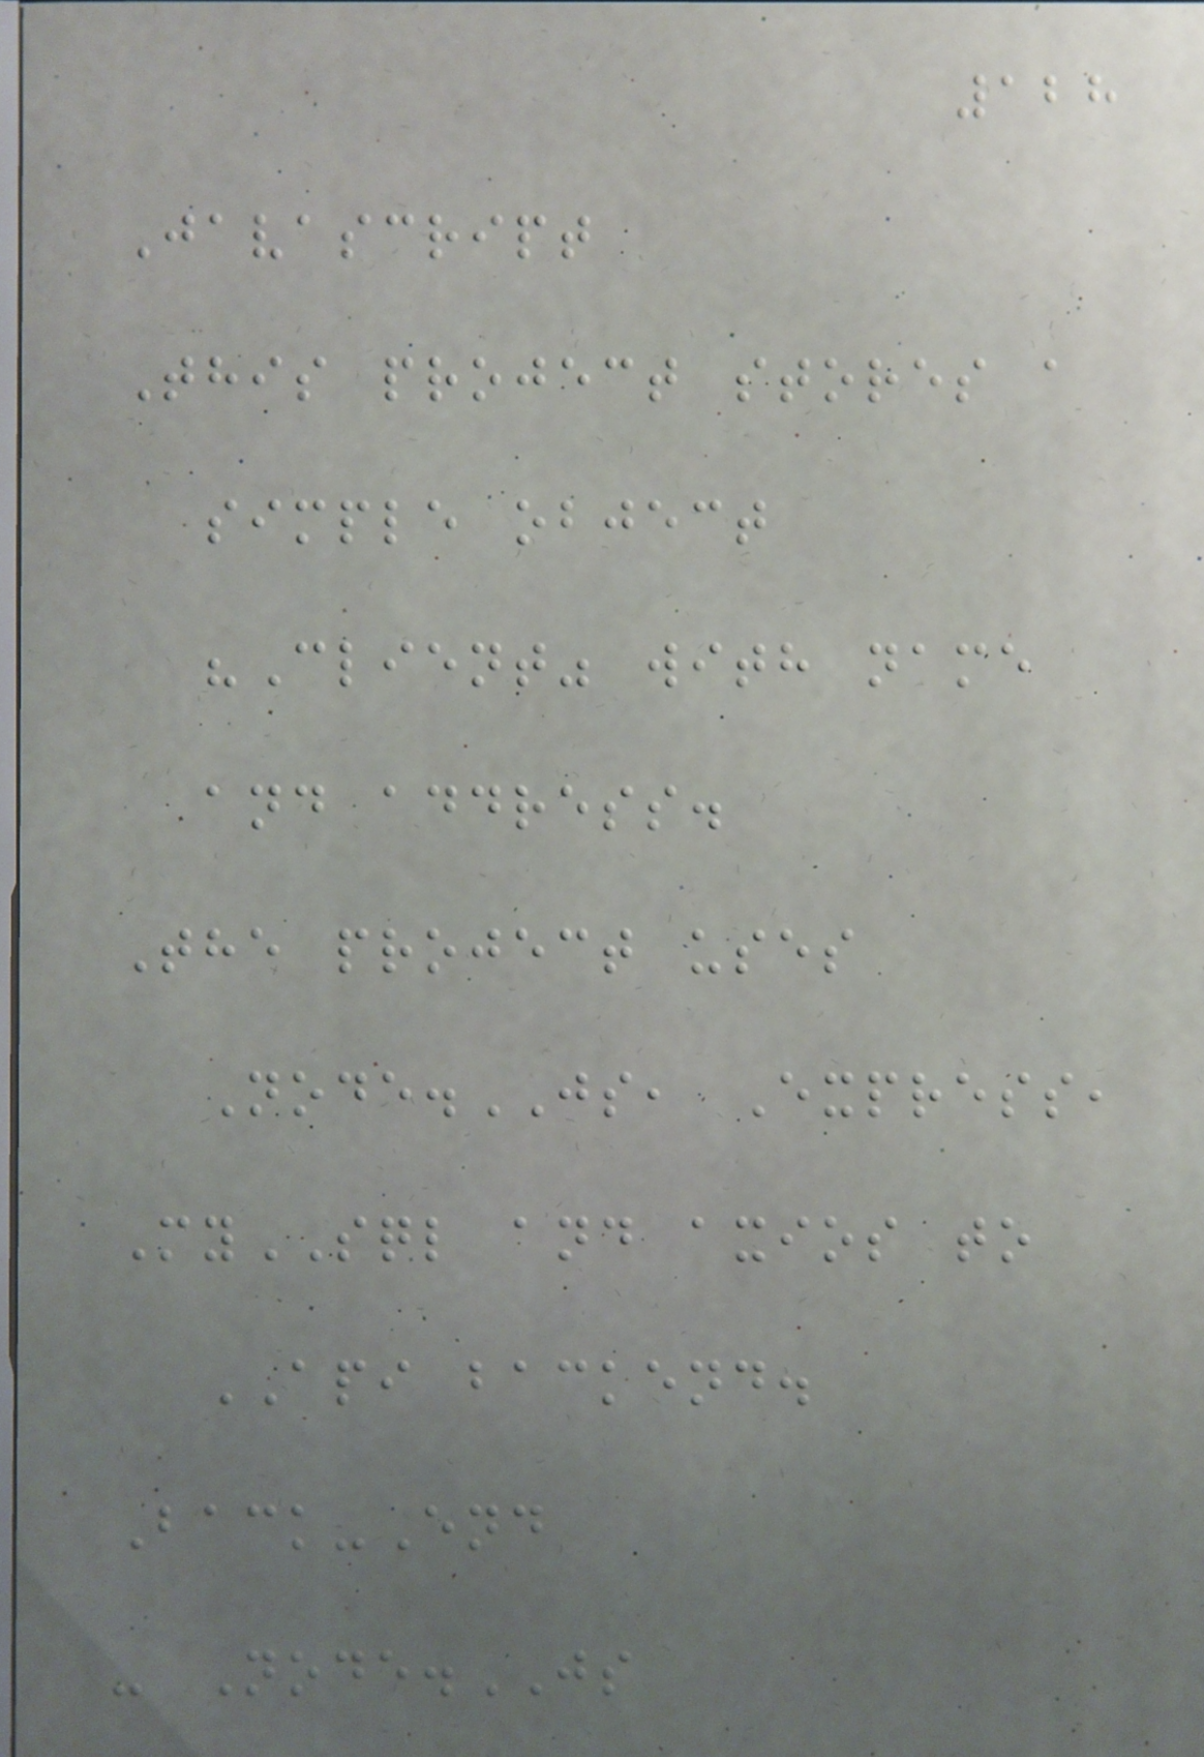128
Javascript
This project stores a
simple object
"Client" with name
and address.
The project uses
Node.JS, Express,
MySQL and axios to
API backend.
Back-End
- Node.JS
